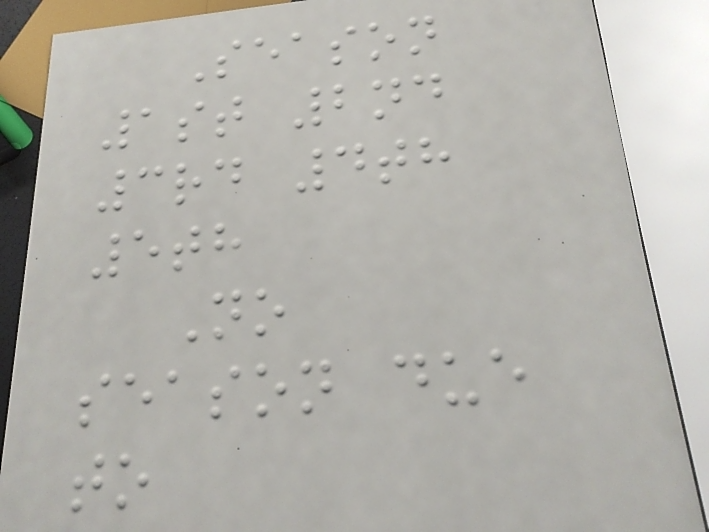Season
1st 2nd
3rd 4th
5th
No
season due
to
